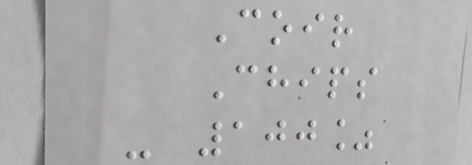Coir
Chips
- 100%
